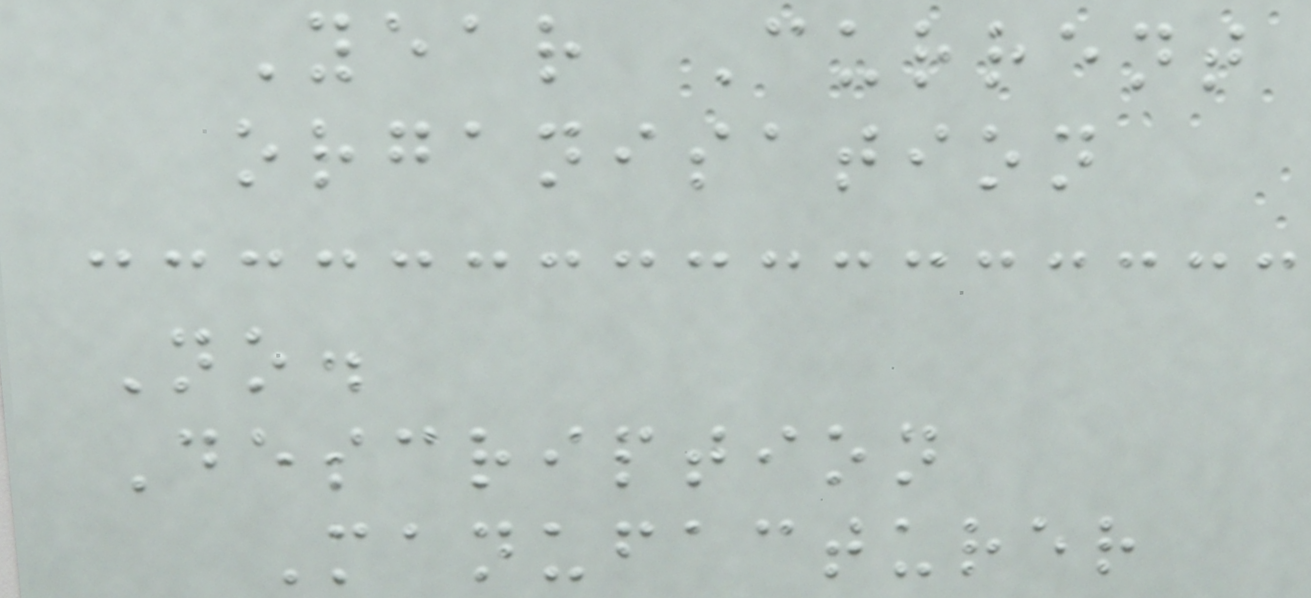Year Current
organisation
No.
Description
Manufacturer
